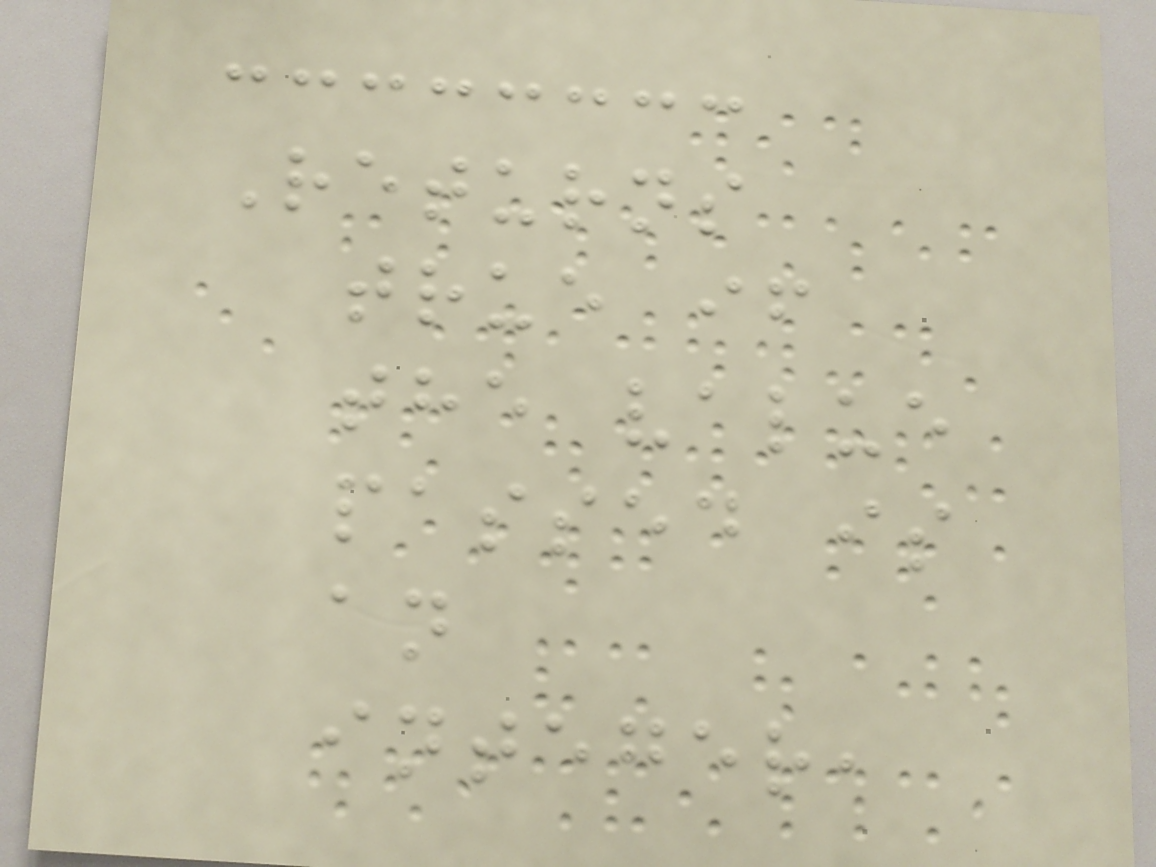Returns
true if
the value
passed is
an
integer,
